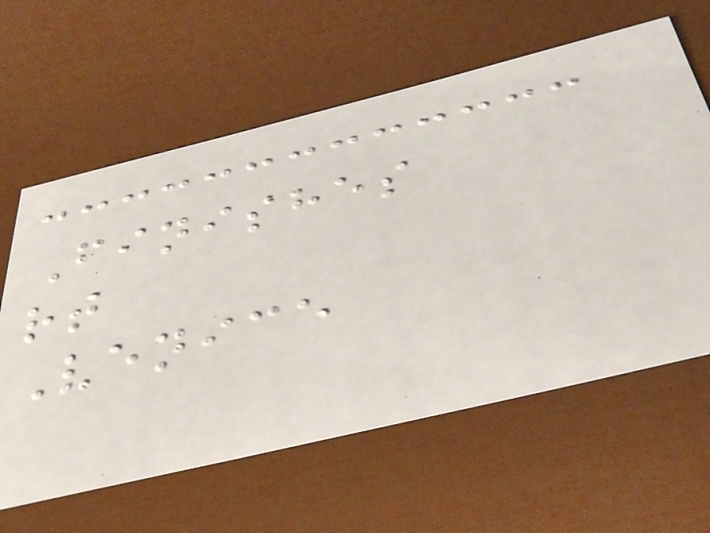Finishes
rt
Venice
